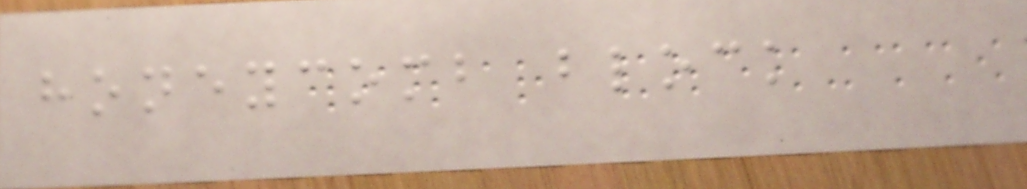honeycomb block
